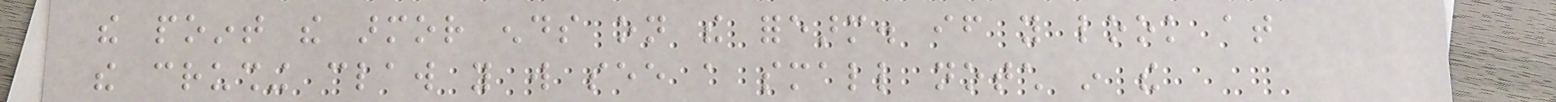the point the armor ends on the forearm. if you look at
the crushing claw you will see a small notch in the
